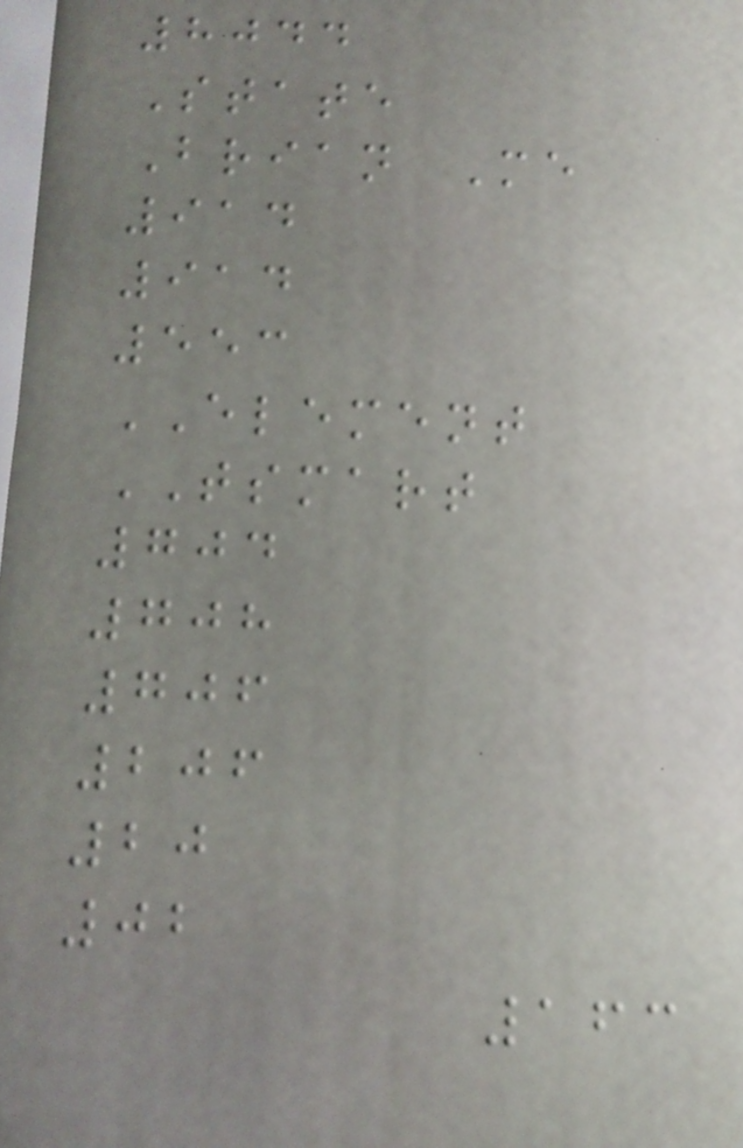8044
State
Brian Me
914
914
553
ELEMENT
TSMART
704
708
706
206
20
02
163
